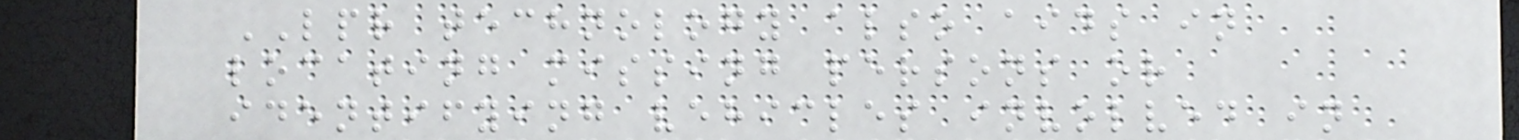LPR technology also aids in
locating missing persons or
identifying vehicles involved in
